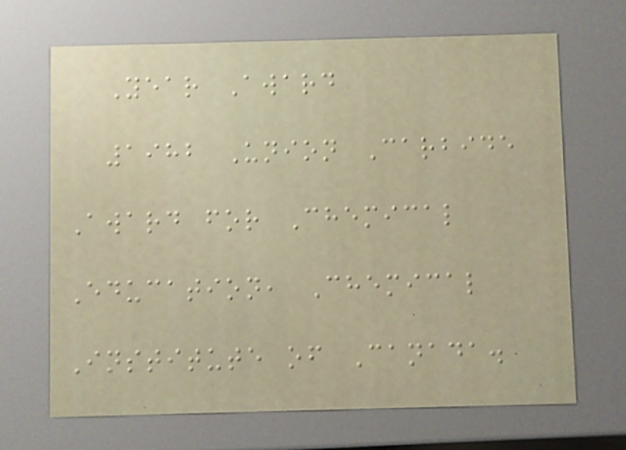Year Award
1982 Union Carbide
Award for Chemical
Education, Chemical
Institute of Canada.
